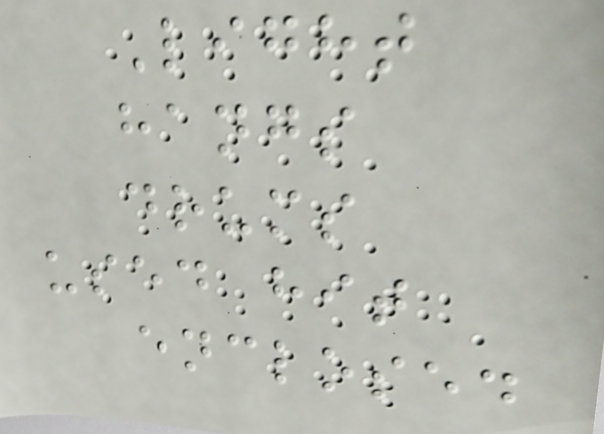Light
hangs
drums
used hit
enclosed
